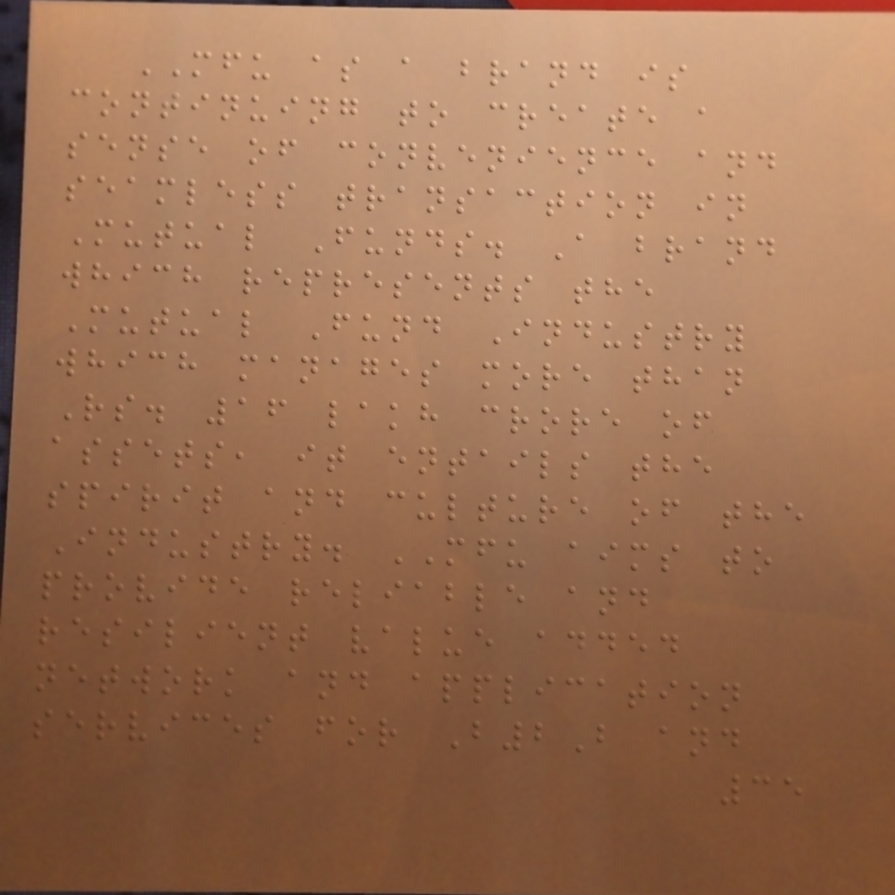MFU as a brand is
continuing to create a
sense of convenience and
seamless transaction in
Mutual Funds. A brand
which represents the
Mutual Fund Industry
which manages more than
Rs. 16 lakh crore of
assets, it entails the
spirit and culture of the
Industry. MFU aims to
provide reliable and
resilient value added
network and application
services for B2B and
35
